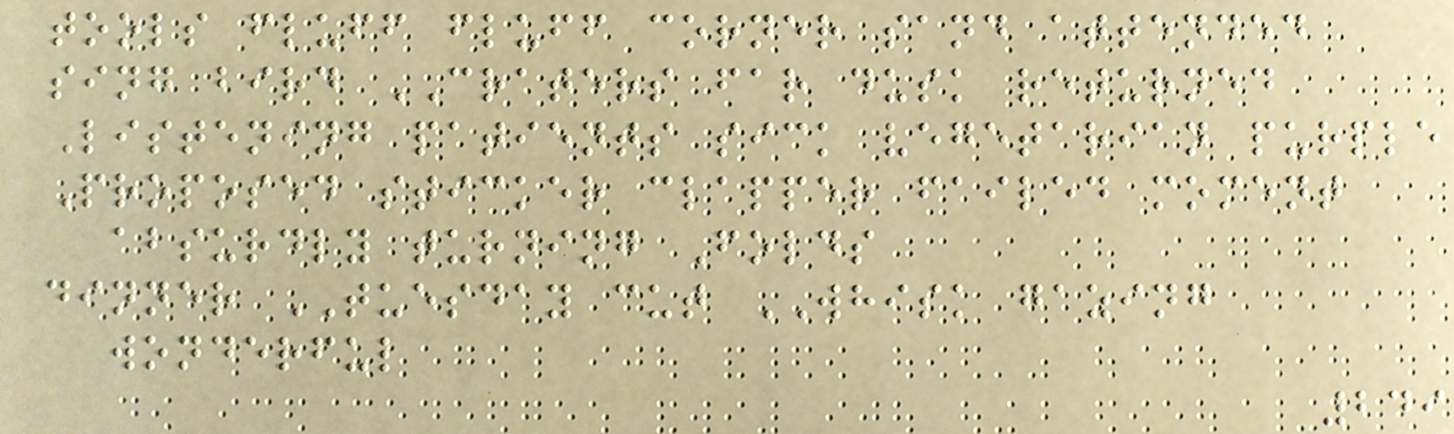tools fluff fluff corner sand attended
sing bird CRATERS far dusk returned
Listening patients sick vegetarian purple
Proposed sticker clapper failed moment
absurdly turning Folds
dinner TUESDAY cut WHISK gazing
wonderful
249
